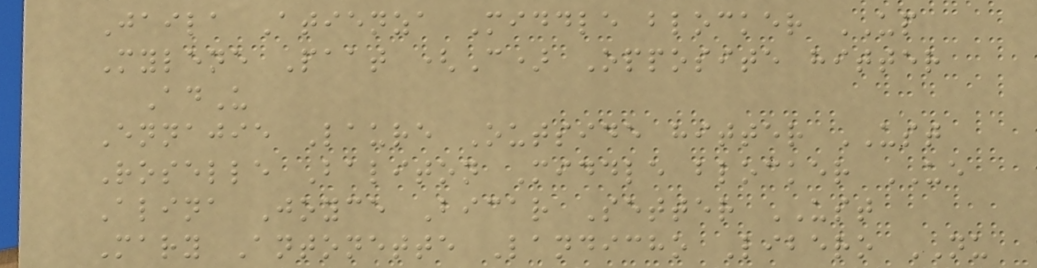Jaila Atienza Middle blocker UP
Mylene Paat (C) Opposite hitter
AdU
Ennajie Laure Outside hitter UST
Roselle Baliton Middle blocker UE
Alina Joyce Bicar Setter UST
Mary Antonette Landicho Libero NU
